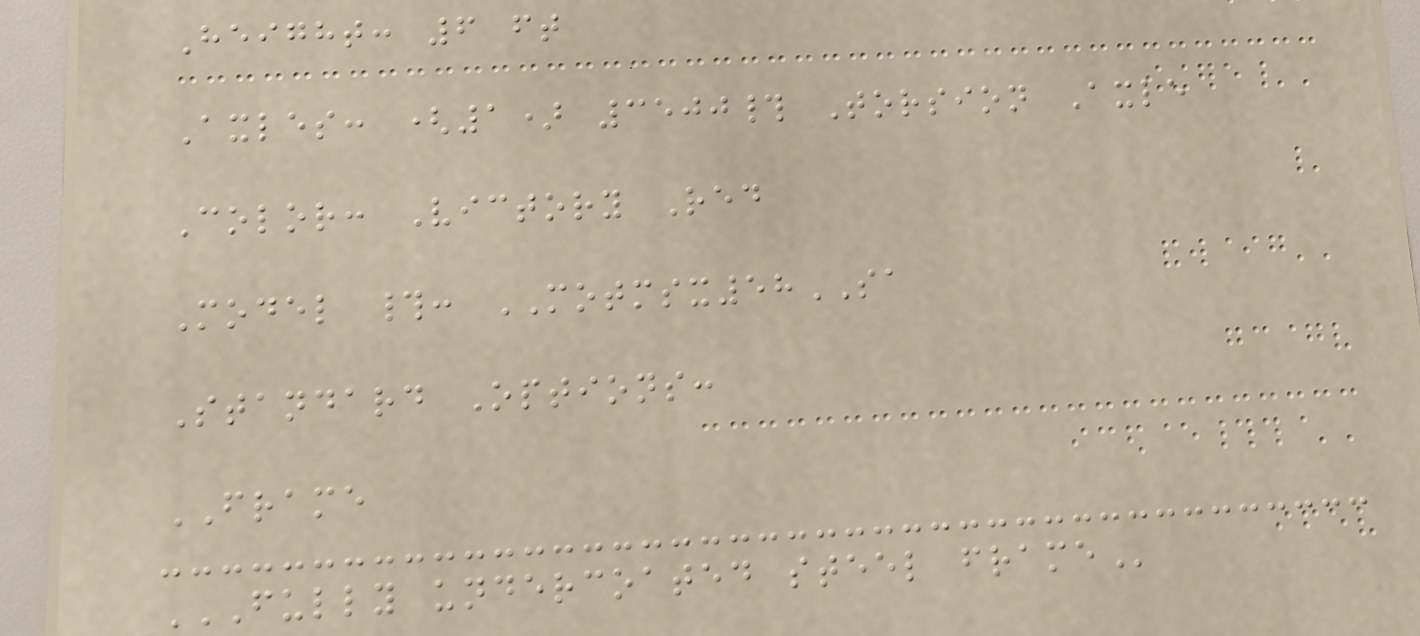Height: 6 ft
Axles: (1) 3500# Torsion Axle
Color: Victory Red
Model #: MOTMSX58SA
Standard Options:
FRAME
FULLY UNDERCOATED STEEL FRAME
